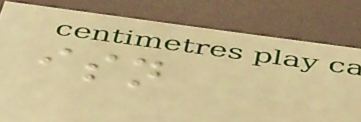isn
